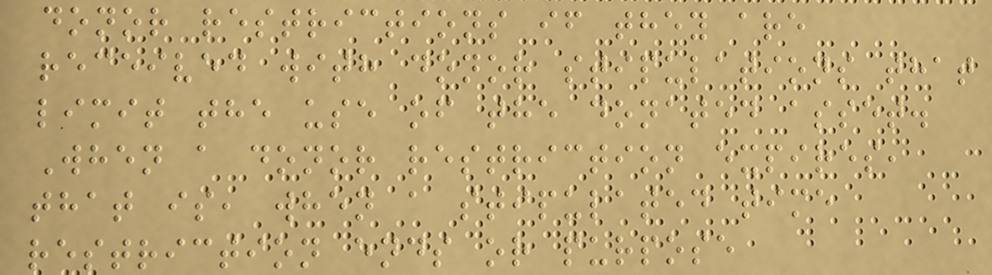donor restrictions if they are
received with donor stipulations that
limit the use of the donated asset.
When a donor restriction expires,
that is, when a stipulated time
restriction ends or purpose
